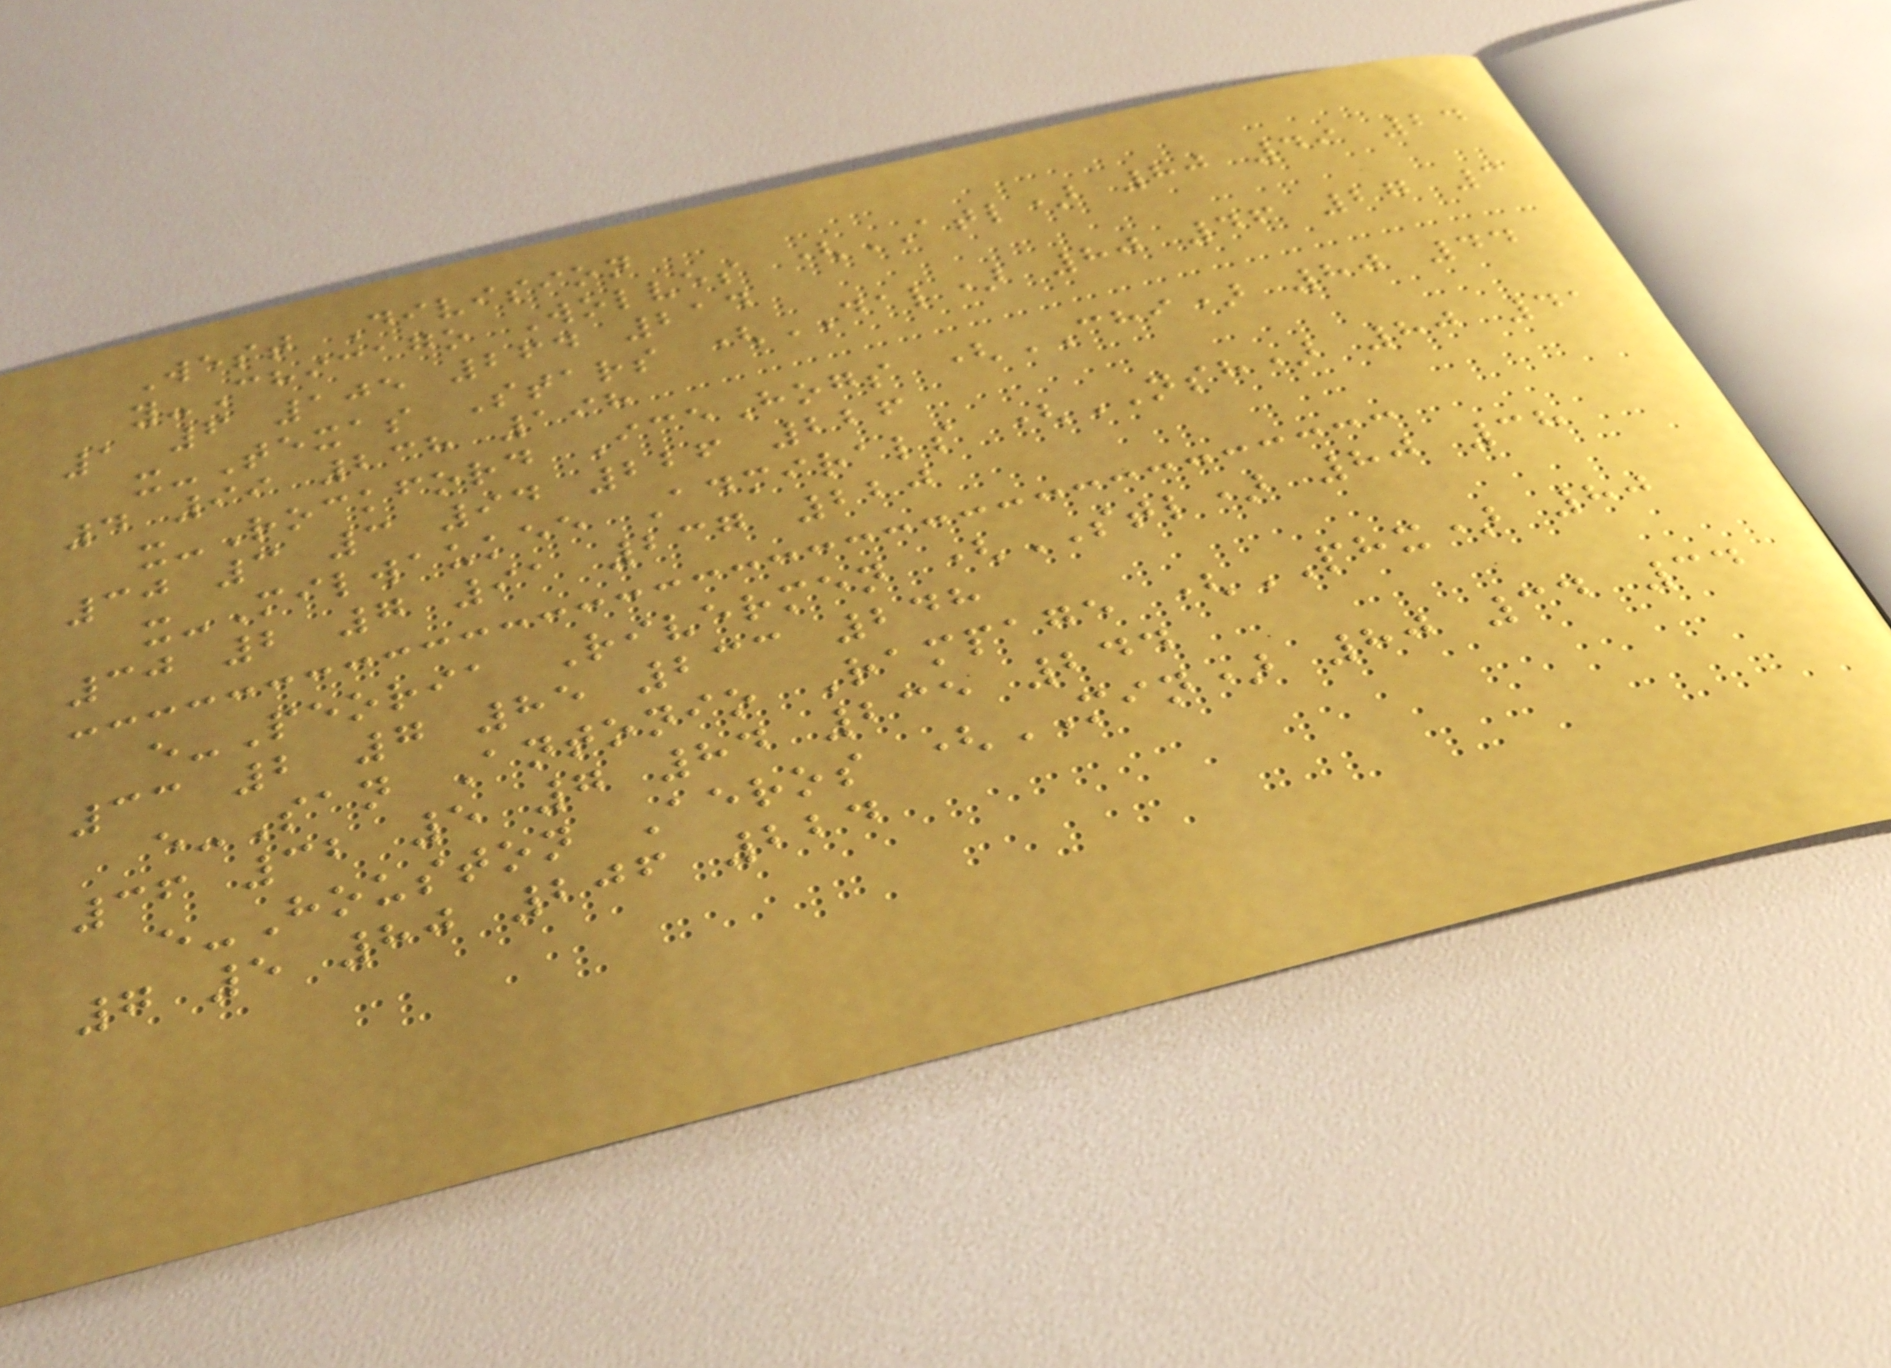West Division
y-Chicago Wolves (ATL) 80 49 24
1 6 105 264 214
x-Texas Stars (DAL) 80 46 27 3
4 99 238 198
x-Rockford IceHogs (CHI) 80 44
30 3 3 94 226 226
x-Milwaukee Admirals (NSH) 80 41
30 2 7 91 237 220
e-Peoria Rivermen (STL) 80 38
33 2 7 85 233 248
e-San Antonio Rampage (PHX) 80
36 32 5 7 84 235 244
e-Houston Aeros (MIN) 80 34 34
7 5 80 206 224
